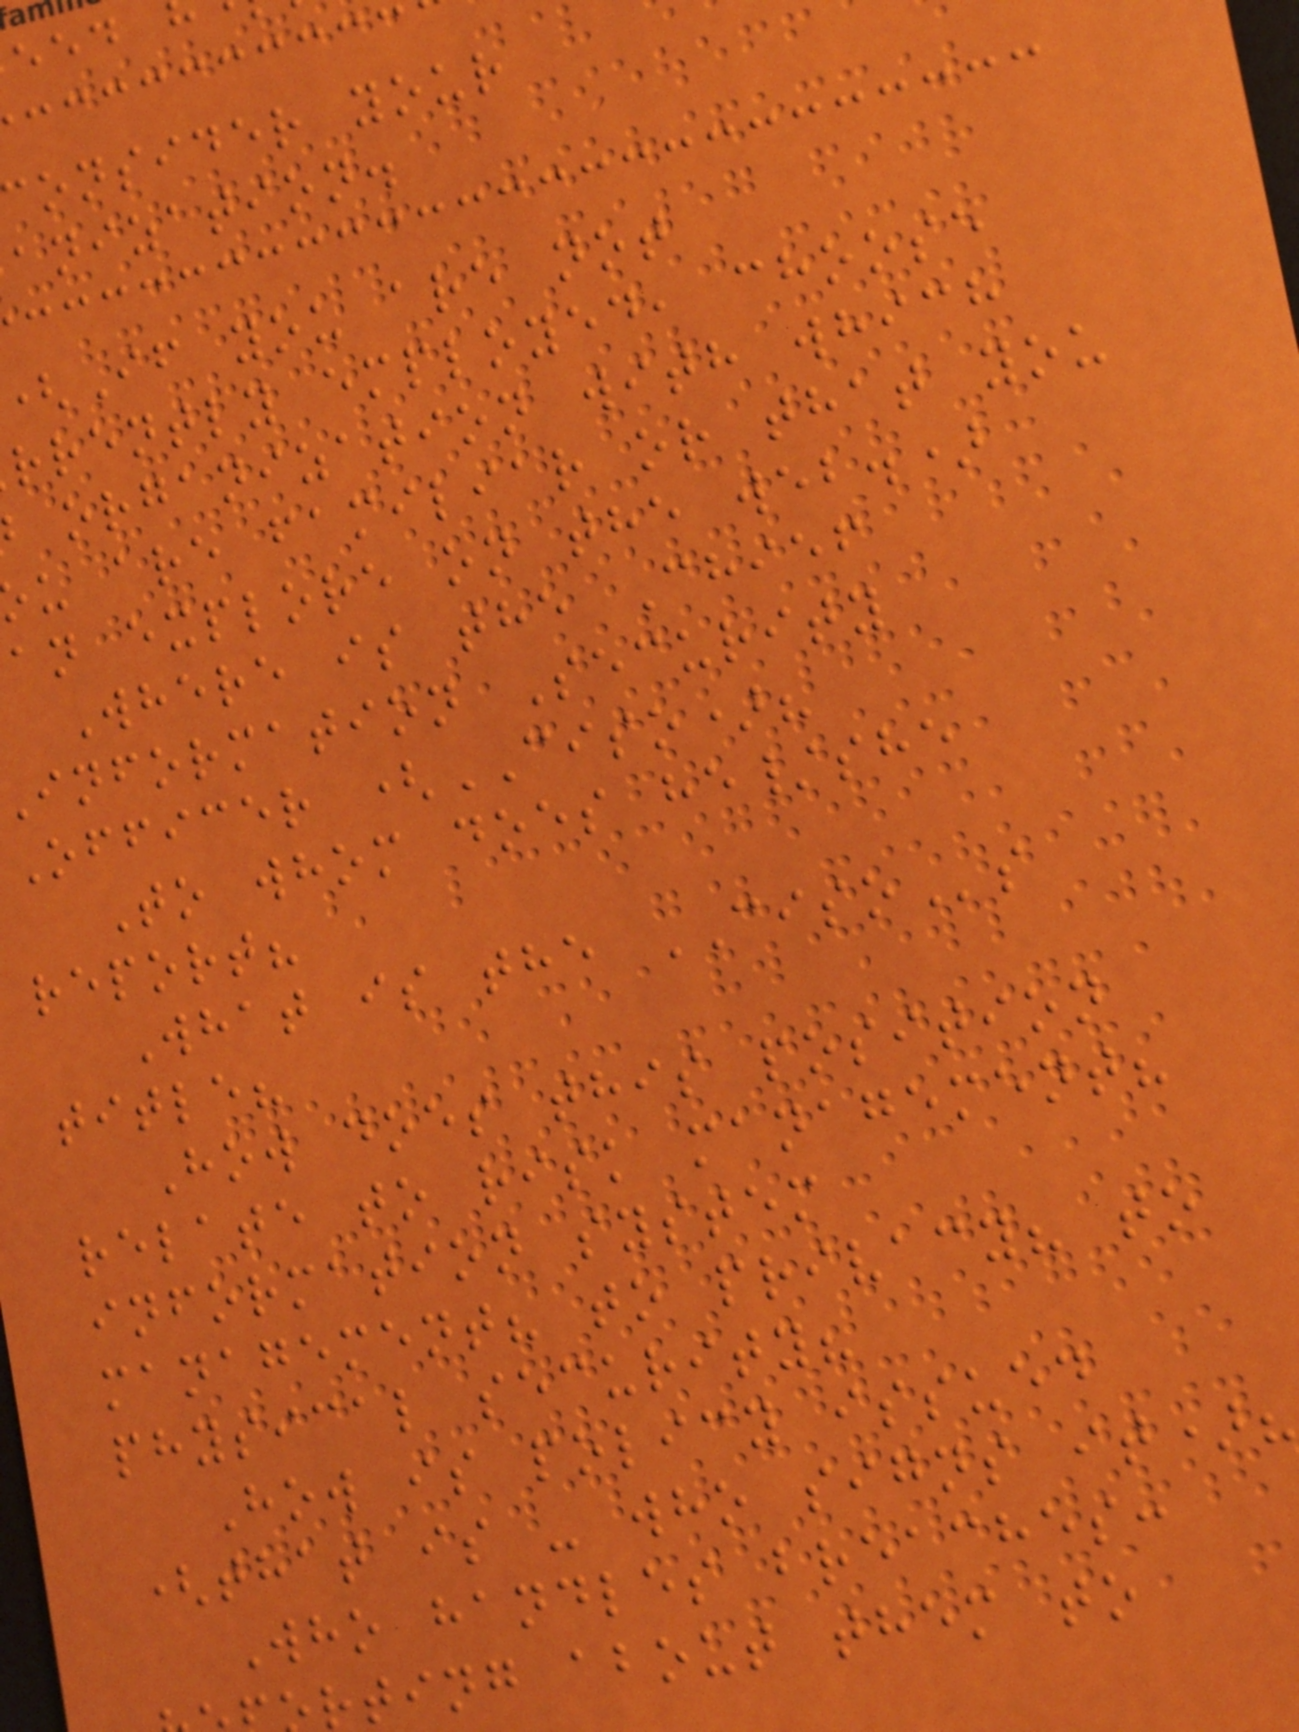onsider your
anization.
If you are not
rrently employed, choose
organization with which
u are familiar or that you
an explore on the web.)
Where is the Chief
information Security
Officer (CISO)?
To whom does he/she
report?
What is the CISOs
title?
How does this position
relate to risk management?
information system
management? to privacy? to
physical security?
How is policy issued
(that is - who signs it)?
Who handles breaches:
rting about them to
